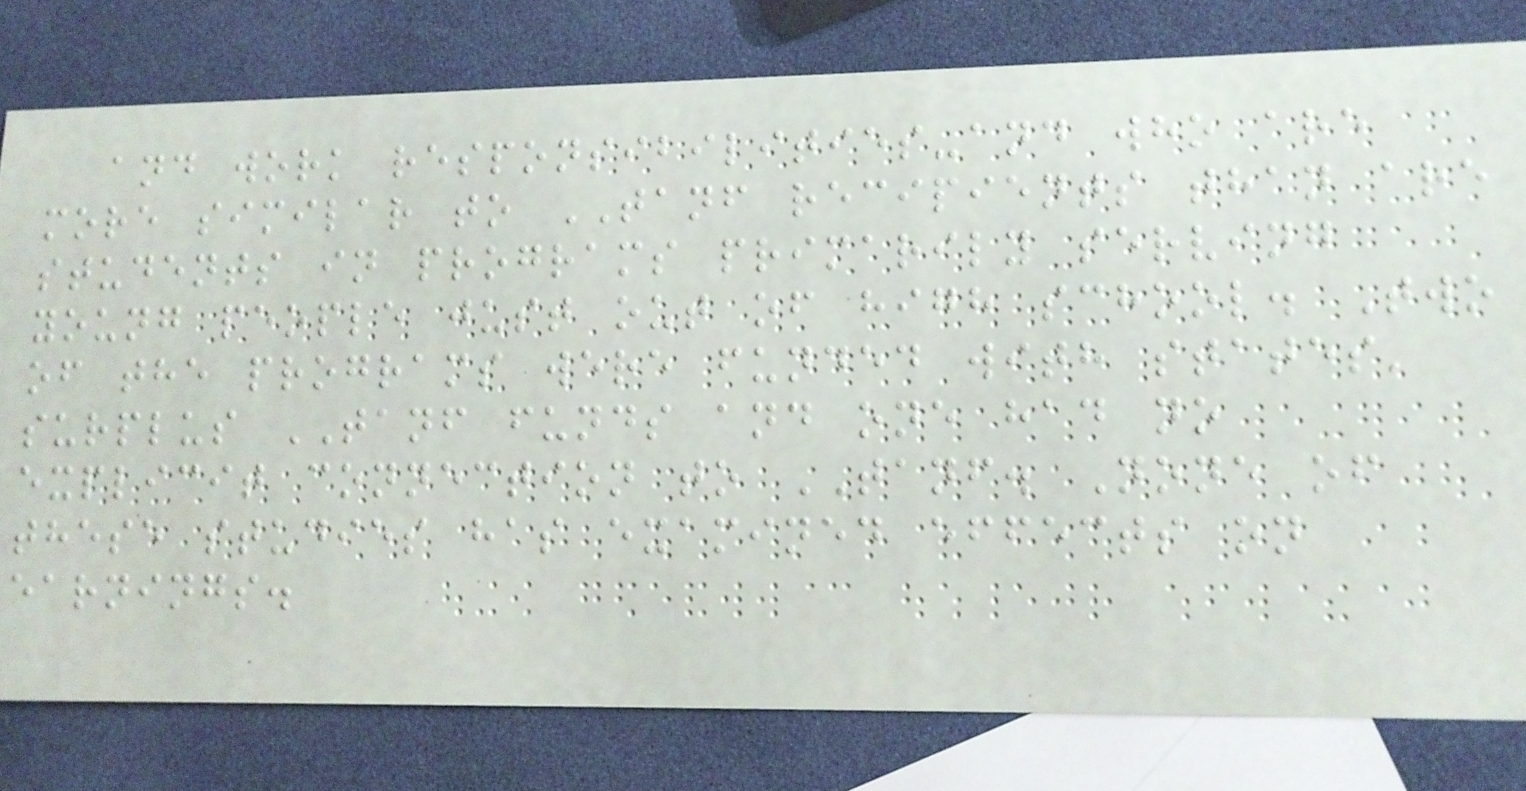and work responsibilities-and who are
more similar to TANF recipients than are
students in programs primarily serving
young people just out of high school. Two
of the programs were funded with states'
surplus TANF funds and one had no
explicit connection to TANF. None of
these studies has examined effects on
earnings.
